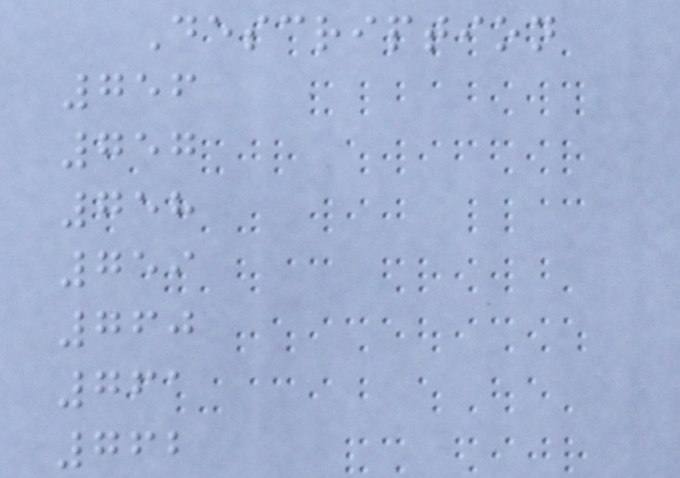Description
756
757
758
759
760
761
762
